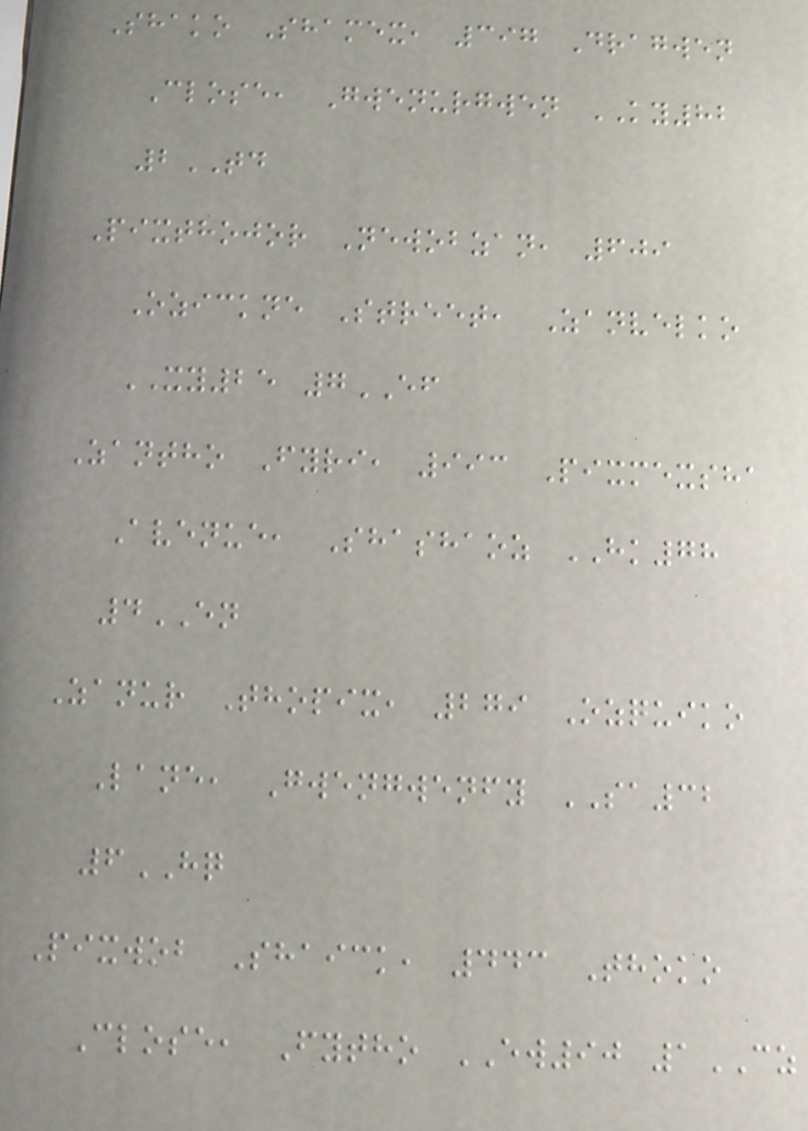Shako Shamex, 397 Dragwen
Close, Gwenurgwen KY82
2TD
Pixthojor Newobzan, 609
Ozickne Street, Zanvelko
XY25 7EF
Zantho Fyri, 993 Pixmexsha
Avenue, Shashaoz HK78
4EN
Zanur Thopix, 279 Ozquiko
Lane, Gwengwenfy SA32
6HQ
Pixwob Shaick, 443 Thoko
Close, Fytho EW90 1CZ
